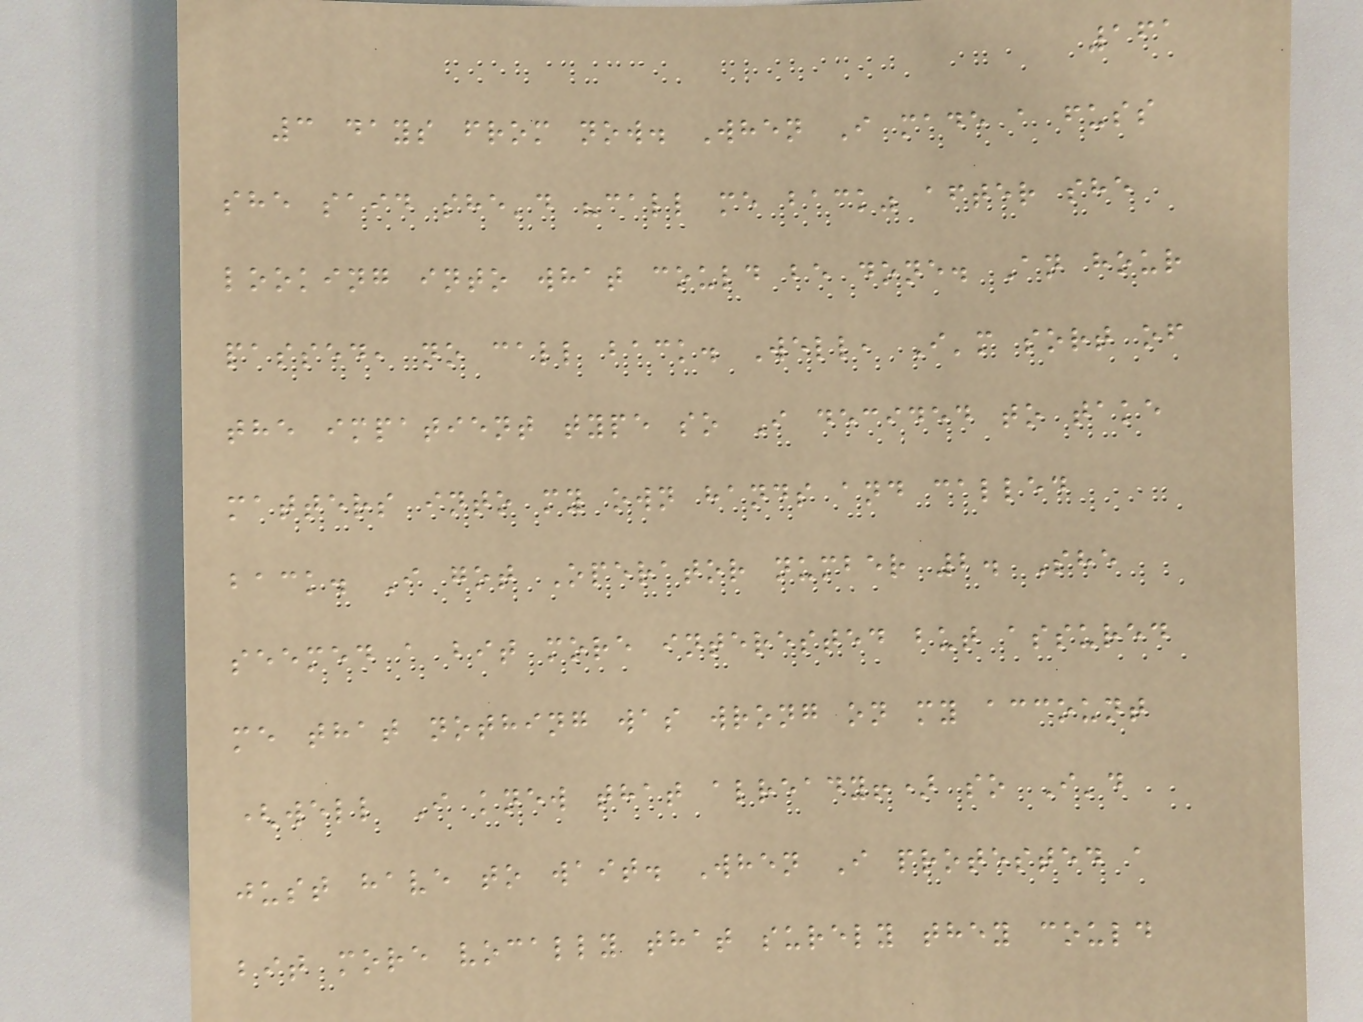161
3 days from now. When I made a fuss
she said she'd "call me back" after she
looking into what could be done. An hour
passed, no call back. Well, I'm sort of
the impatient type so I decided to take
matters into my own hands and called
back. I got Operator number 2. She
seemed a bit more interested but assured
me that nothing was wrong on my account
(well I knew that already!) so I'd
just have to wait. When I protested a
bit more vocally that surely they could
